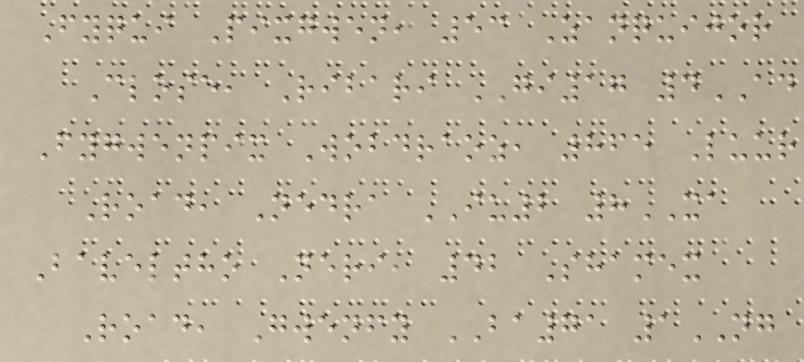Fyqui Pixgwen, 53 Zanquijor
Close, Ribari GI17 4AD
Fygwenpix Wobdraoz, 865 Luur
Road, Nedra IU2 8XA
Baveltho Neri, 42 Shamex
Road, Gwenfy BA71 1NG
